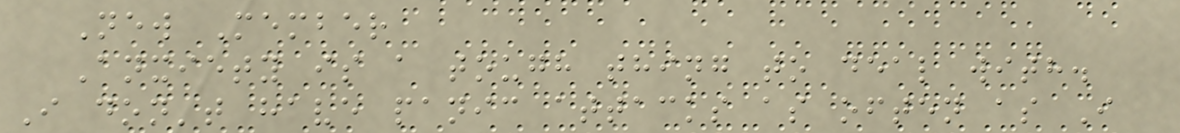New Member
Anxiety is a tough thing to deal with.
I don't have panic attacks as often as I
